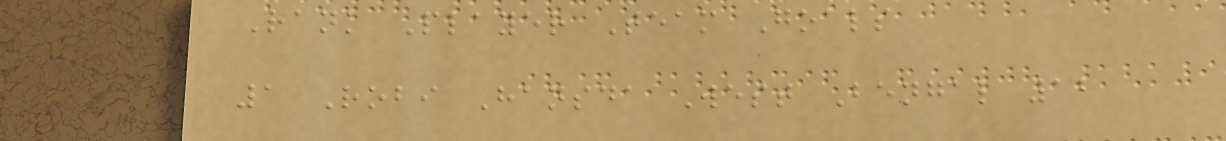Rank Player Team Goals
1 Robi Hansda West Bengal 12
